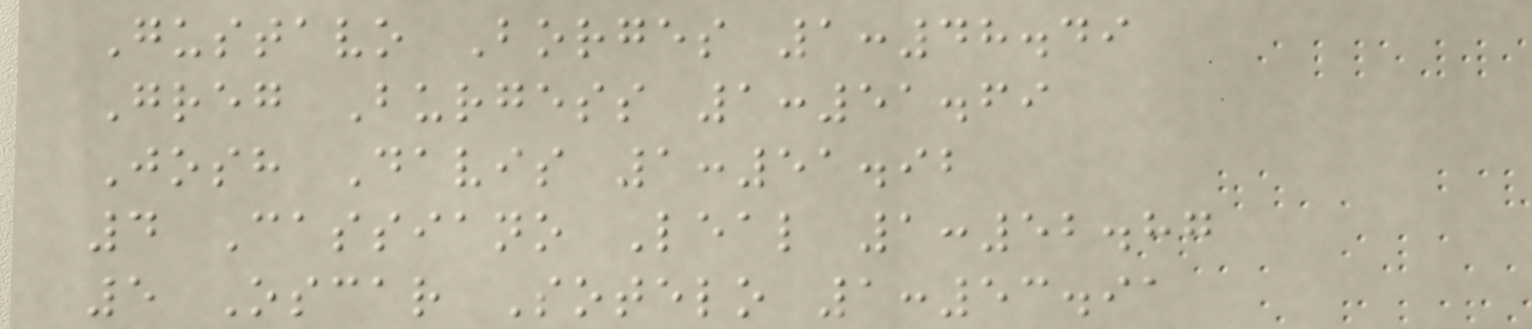Gustavo Borges 1:48.49
Greg Burgess 1:51.69
Josh Davis 1:51.92
4 Cassiano Leal 1:52.87
5 Oscar Sotelo 1:53.91
